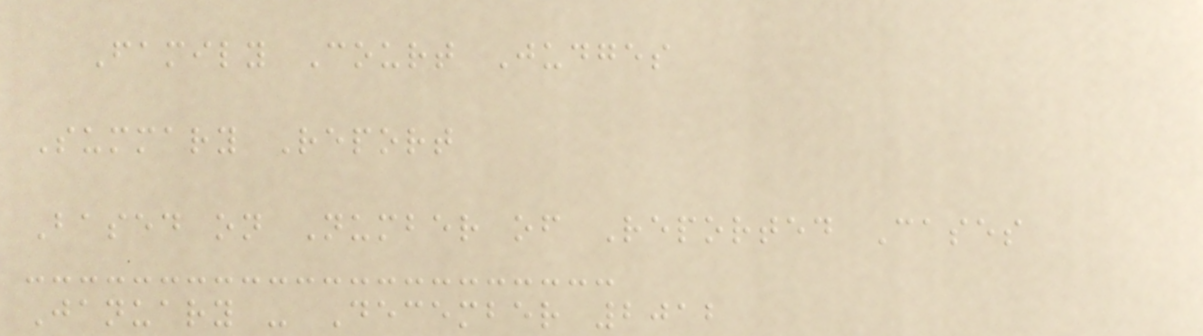Family Court Judges
Summary Report
Based on Number of Reported Cases
January - December 2012
